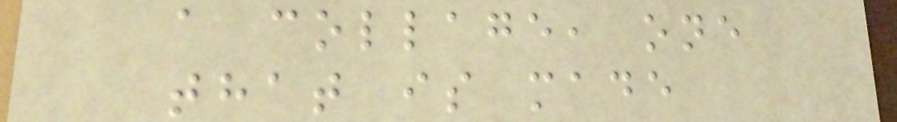a collage, one
that is made
